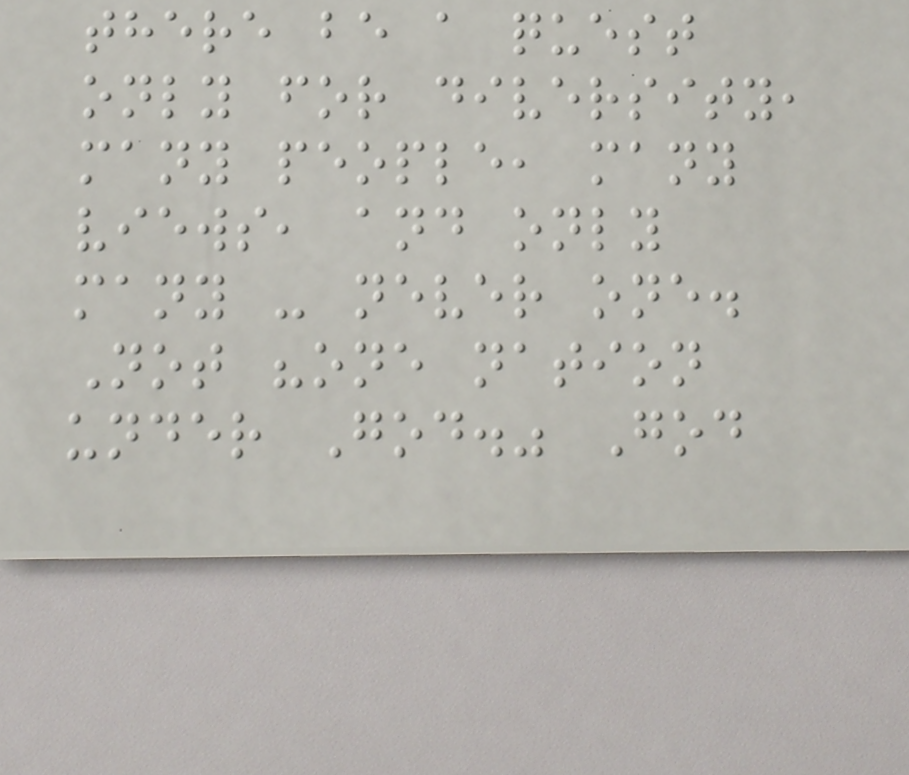there be a quest
only for diversity,
many people, many
views, and only
many - never one.
Not "one nation
under God." God
